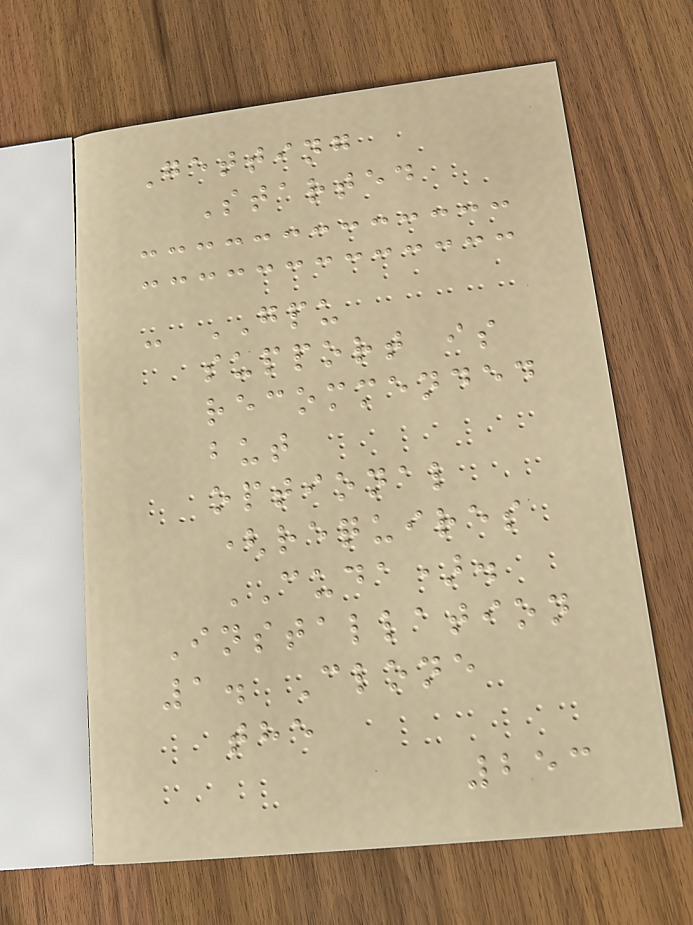Getting
Started
- GPU
support is
recommended
but
optional
(requires
CUDA).
Installation
1. Clone
the
253
